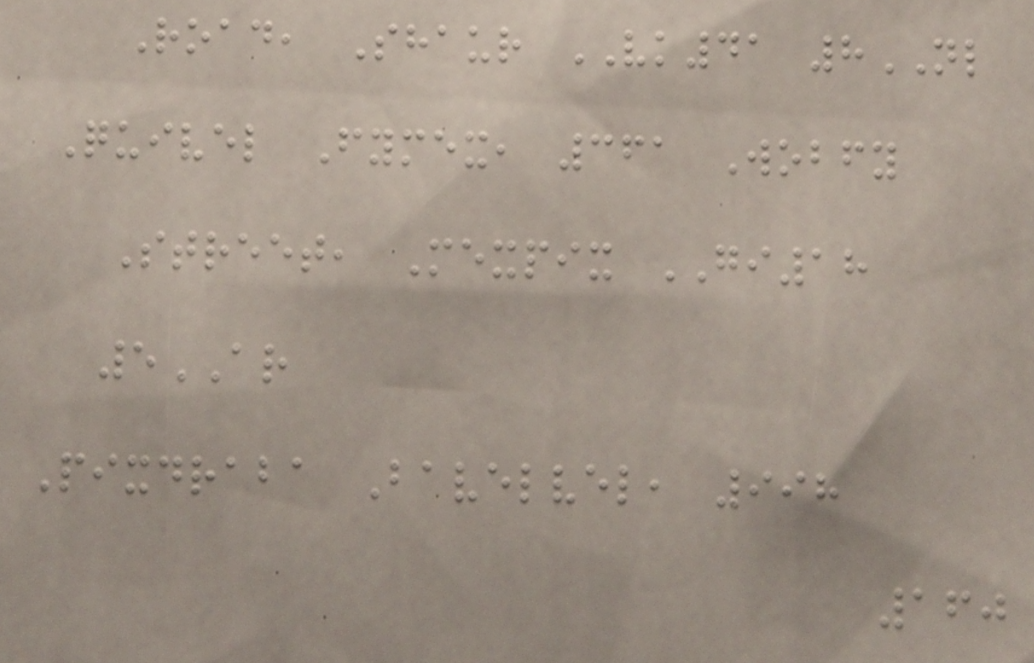Road, Shaur VK41 8NL
Quivel Fymex, 361 Wobfy
Street, Mexpix GI18
5AR
Pixdraba Bavelvel, 998
160
